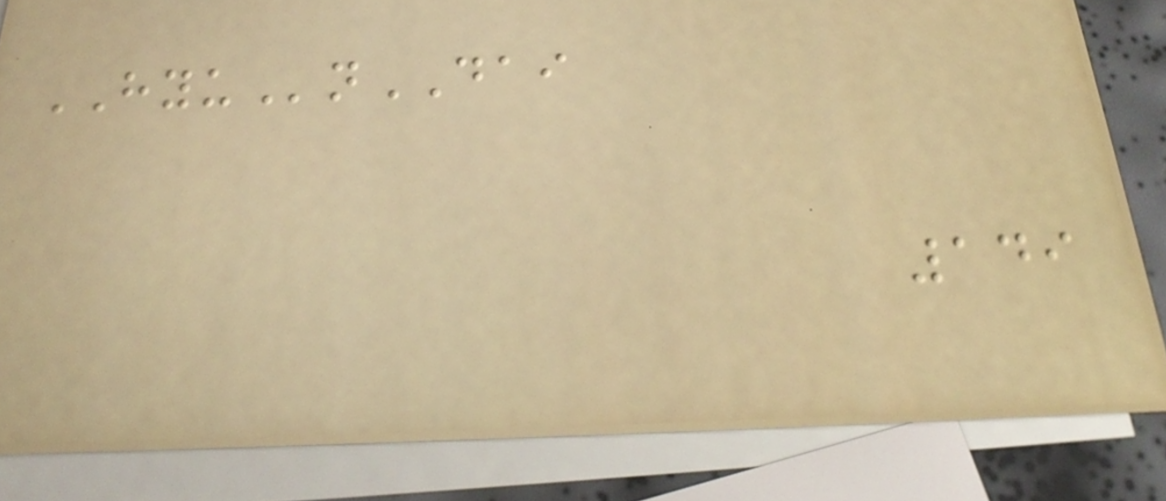HYUnDAI
149
